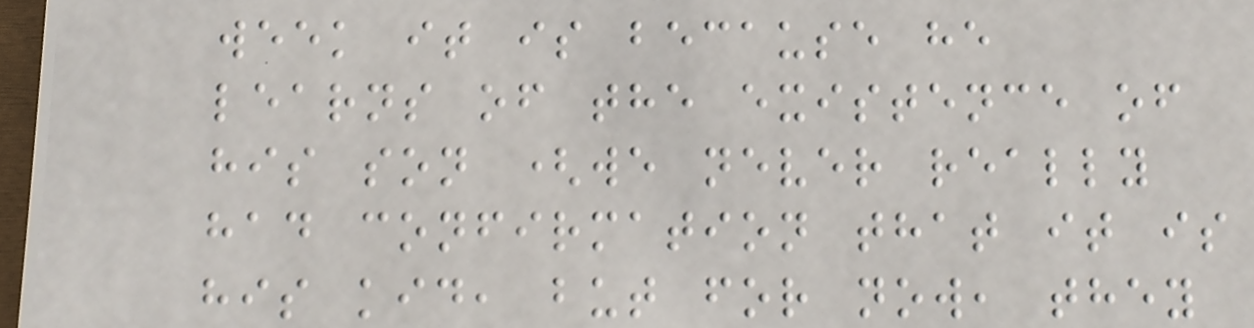week it is because he
learns of the existence of
his son (we never really
had confirmation that it is
his kid, but for now, they
